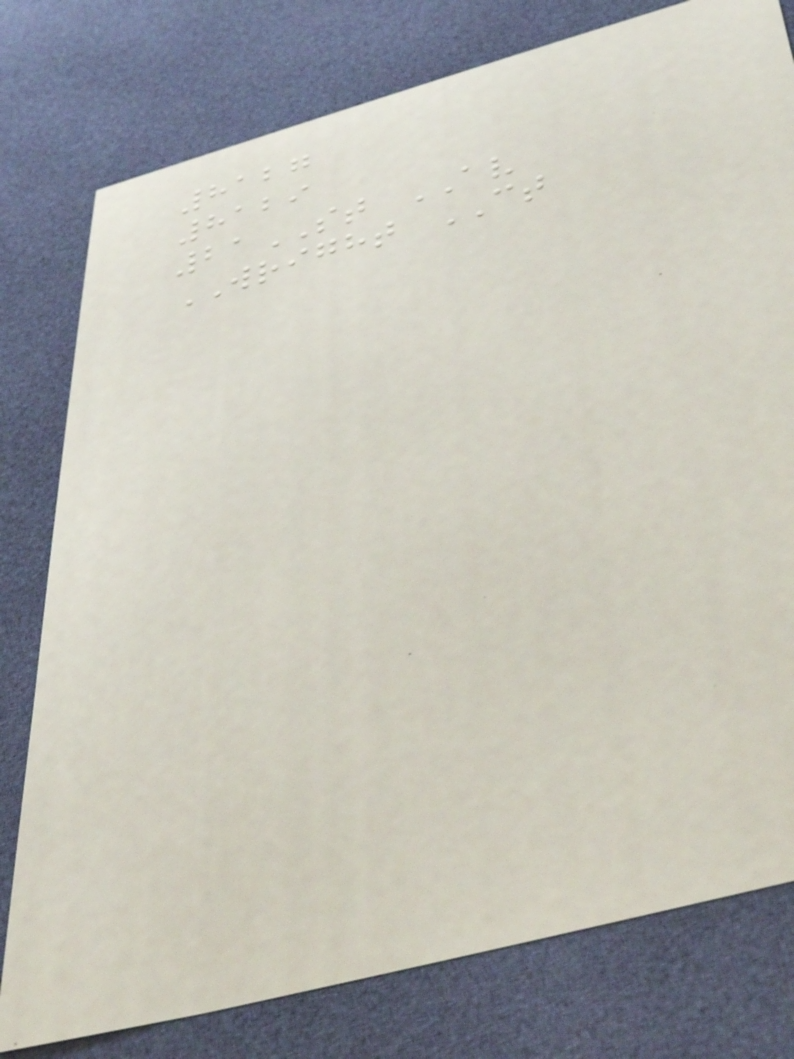8127
8129
21ST AV
WRIGHT CT
